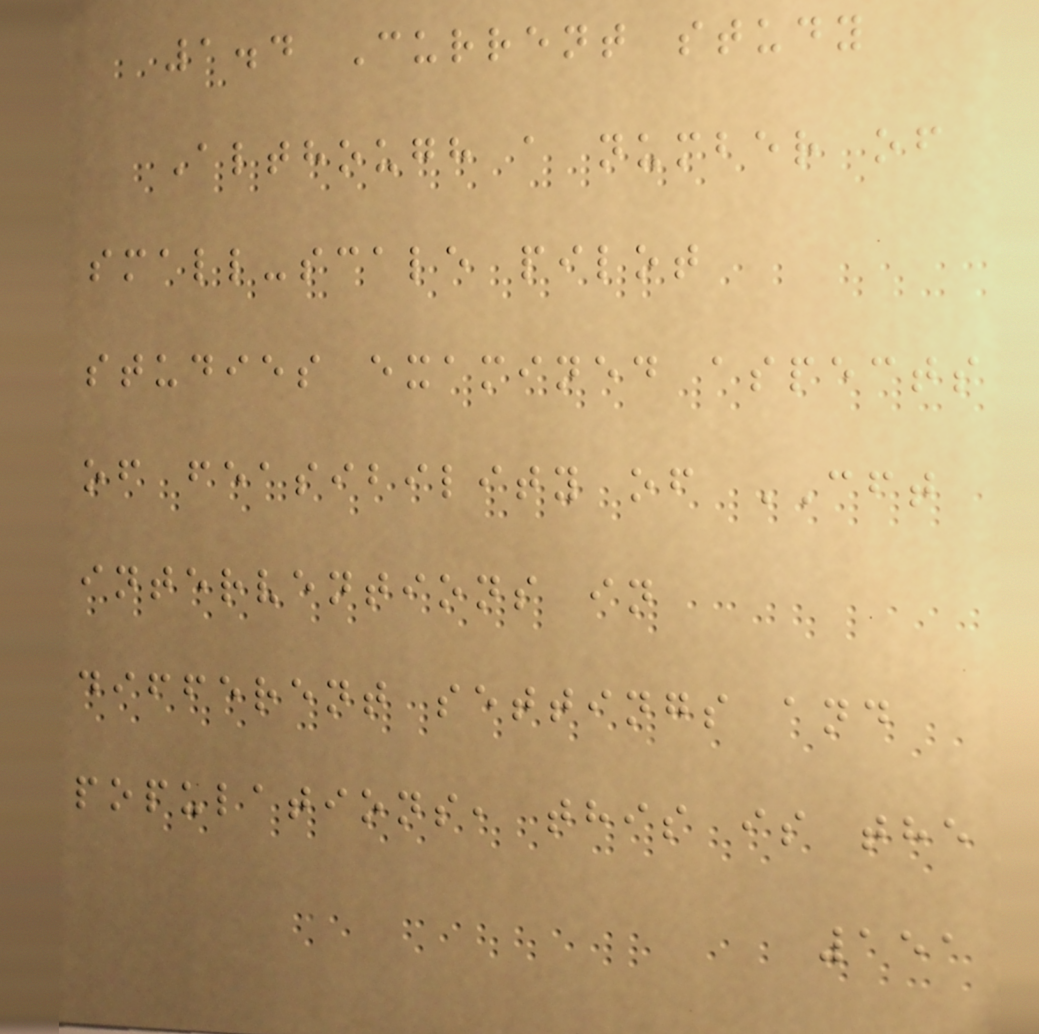1.4 Current study
Although a number of
small-scale pilot
studies examined aspects
of feasibility of CFT
interventions in
different settings and
populations, this is the
151
